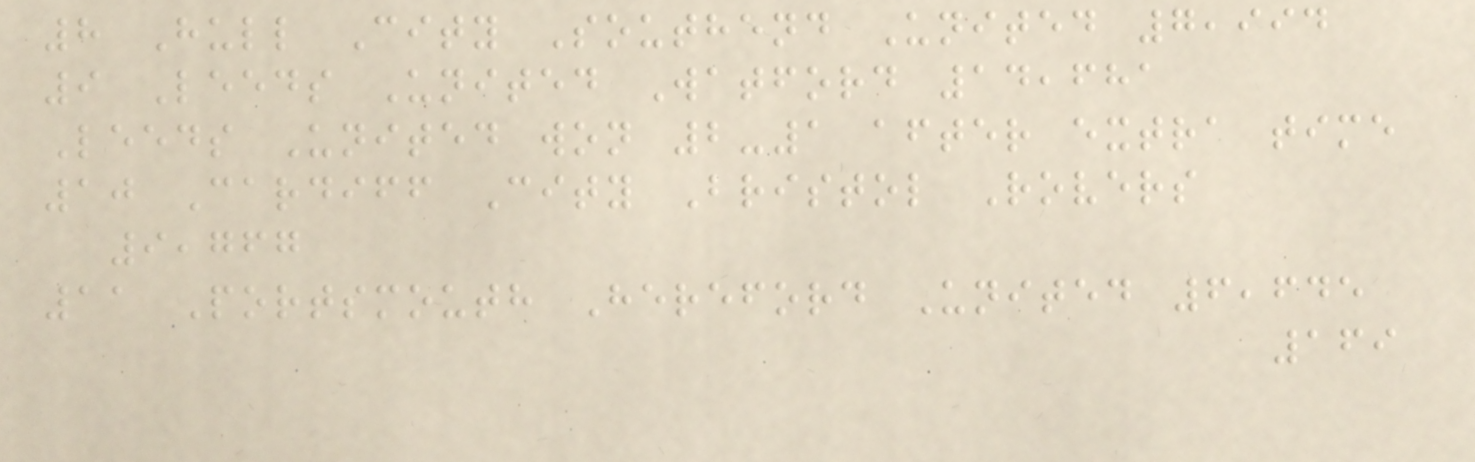8 Hull City Southend United 7,994
9 Leeds United Watford 14,681
Leeds United won 2-1 after extra time
10 Cardiff City Bristol Rovers
9,767
11 Portsmouth Hereford United 6,645
169
